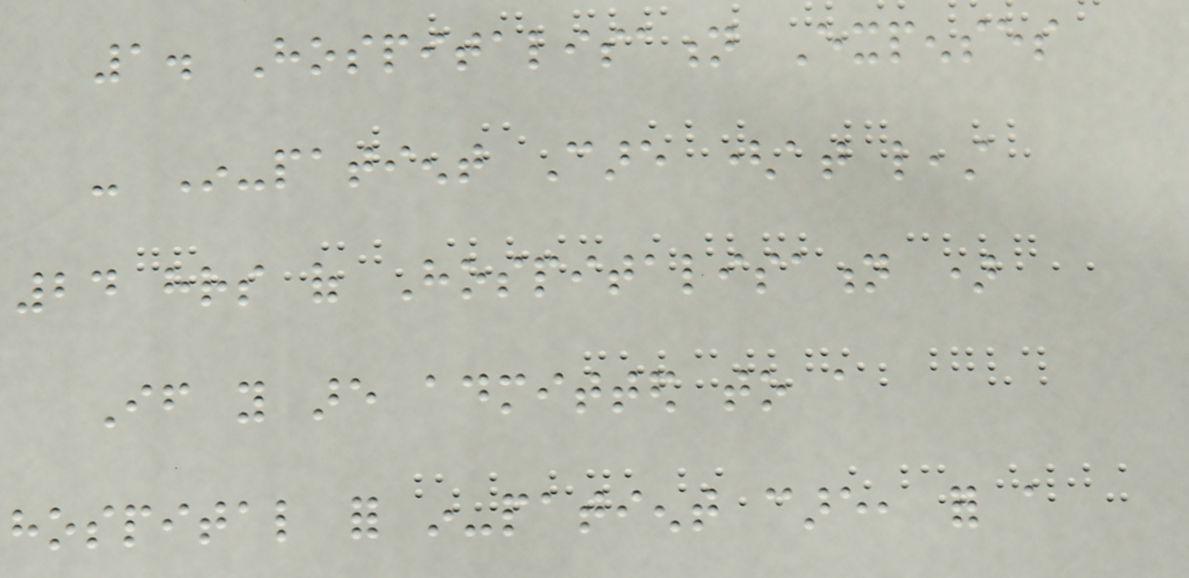1. Hospitalisation Expenses
- In-patient Care (at least
24 hrs of Hospitalisation )
If you are admitted to a
hospital for in-patient care, for a
